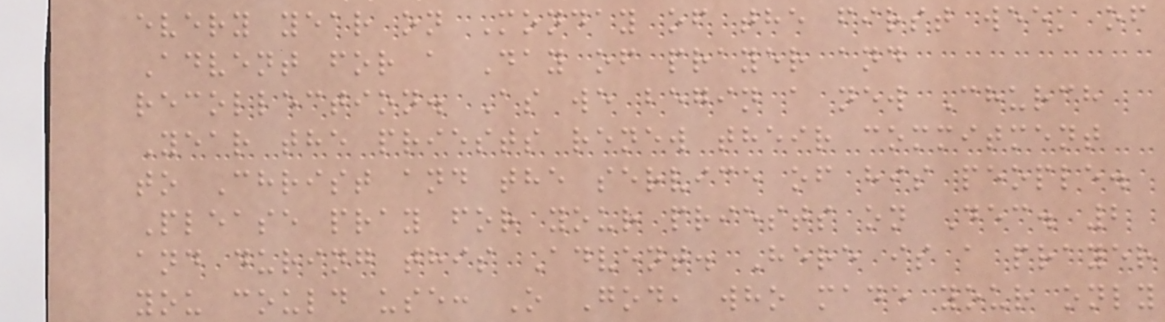every year on Monday of the first week of
Advent for a Day of prayer and
recollection. As we begin a new Church
Year the priests renew their commitment
to Christ and the service of his people.
Please pray for your priests on Dec. 2
and during this Advent. Here is a prayer
you could use: O God, who made your only
